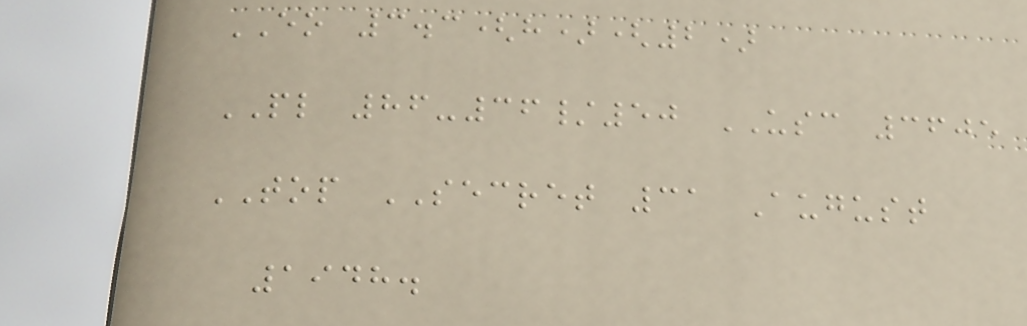EO 3.3(h)(2)
PL 86-36/50 USC 3605
TOP SECRET 31 August
1948.
